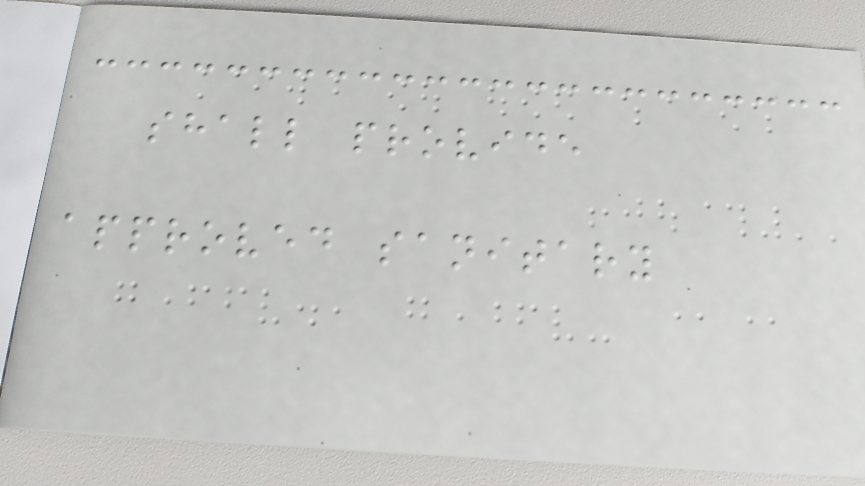shall provide
approved sanitary
